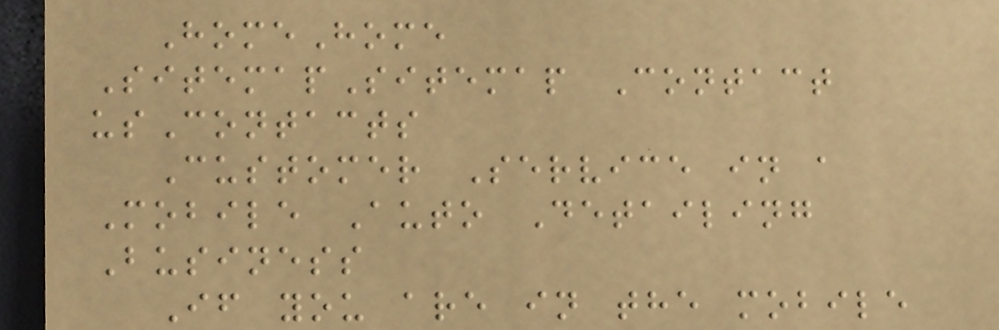HomeHome
SitemapSitemap Contact
usContacts
Customer Service in a
Mobile Auto Detailing
Business
If you are in the mobile
